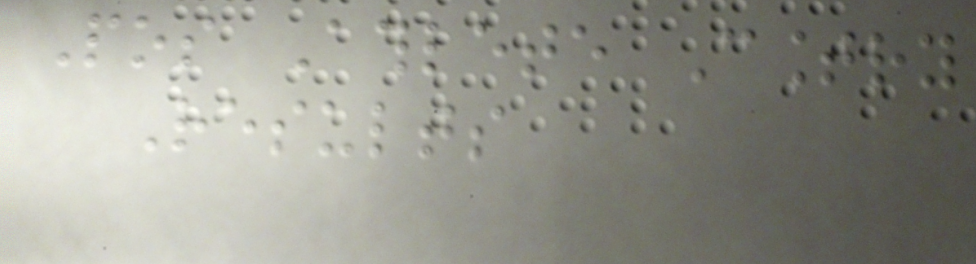Pos Athlete Country
Results
